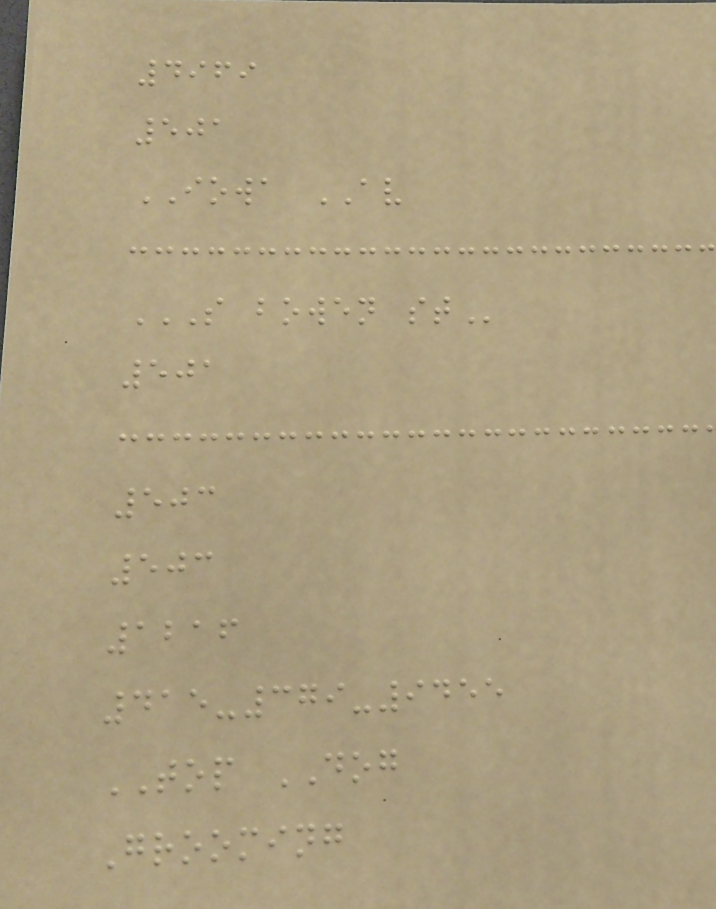4969
501
IOWA AV
S BOWEN ST
501
503
503
1216
415-379-9455
TOP DOG
Grooming
